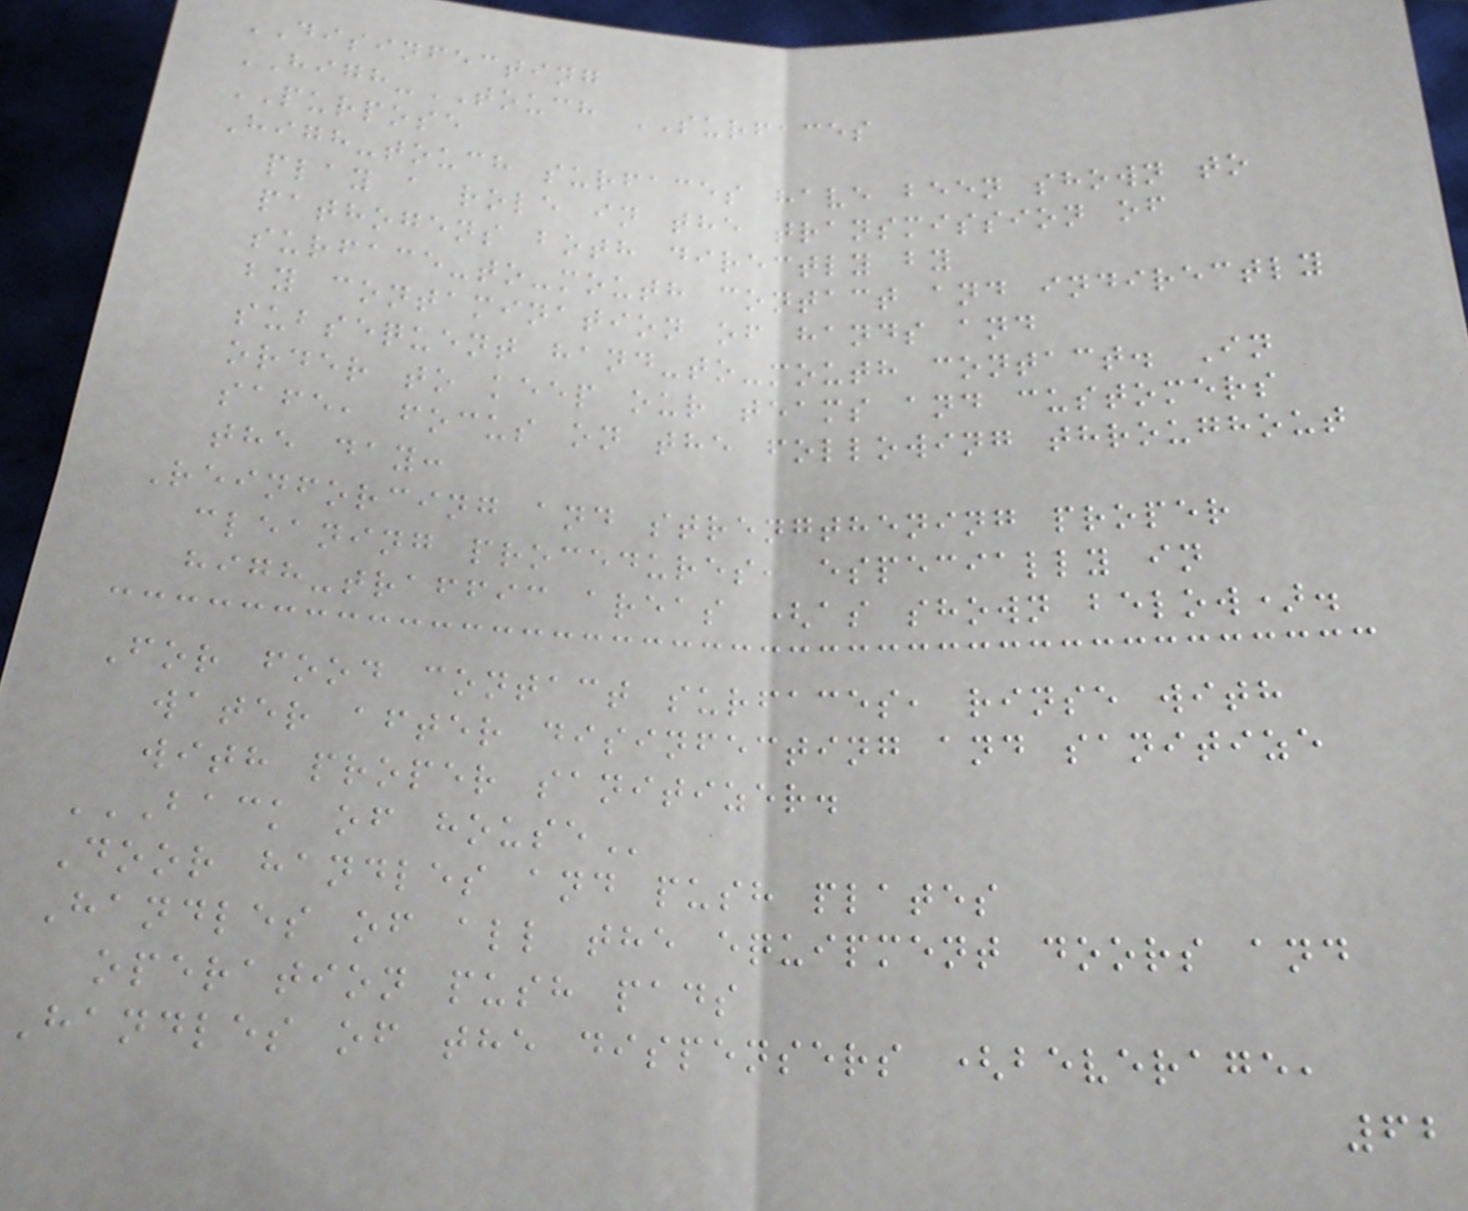DISINFECTING
HIGH-TOUCH SURFACES
PURPOSE
High-touch surfaces have been shown to
play a role in the transmission of
pathogens both directly by
surface-to-mouth contact and indirectly
by contamination of hands and
subsequent hand-to-mouth contact. In
order to keep our teams and customers
safe, focus on the following throughout
the day:
Reinforcing and strengthening proper
cleaning procedures, especially in
high-traffic areas (as shown below).
For food contact surfaces, rinse with
water after disinfecting and sanitize
with proper sanitizer.
BACK OF HOUSE
Door handles and push plates
Handles of all the equipment doors and
operation push pads
Handles of the dispensers (beverage,
62
